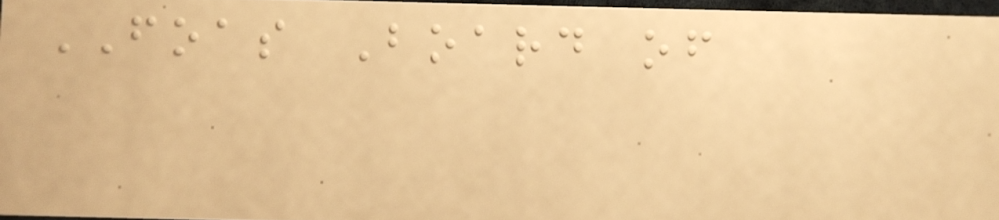FOAS Board of
